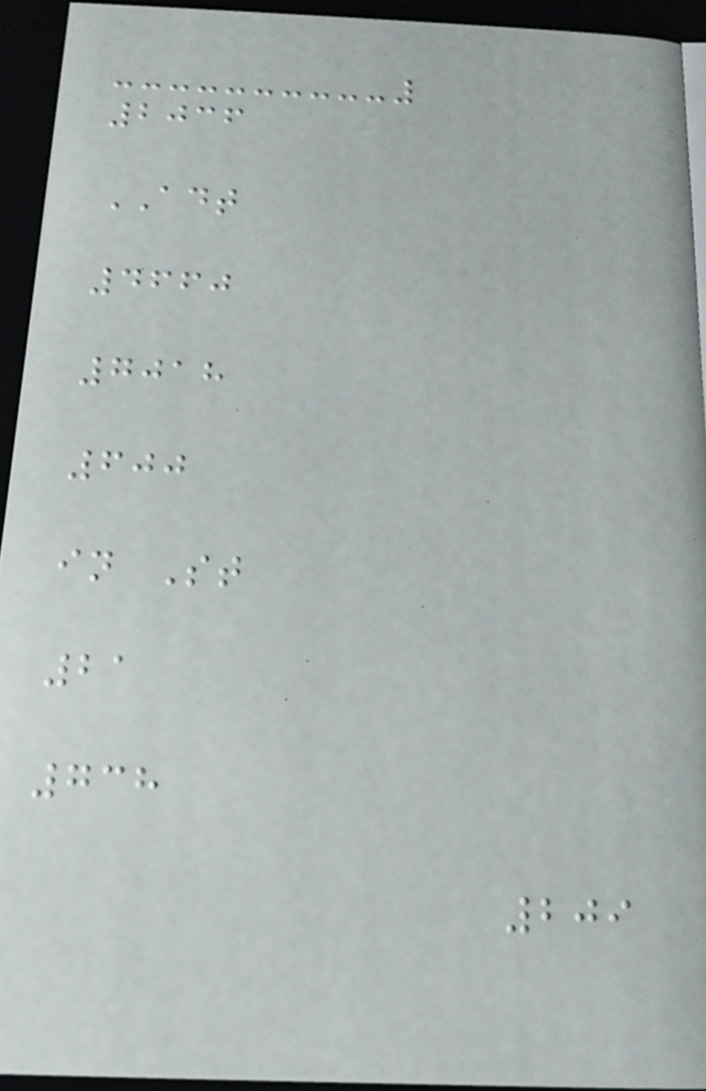2036
ADT
4660
7018
600
in St
21
738
209
